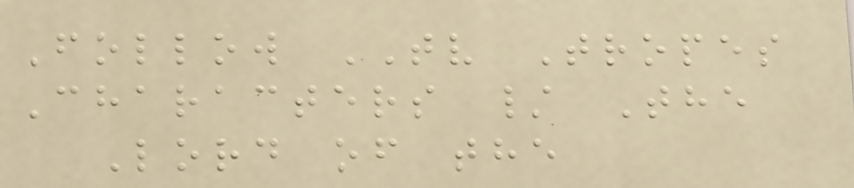Follow TV Tropes
Characters / The
Lord of the
